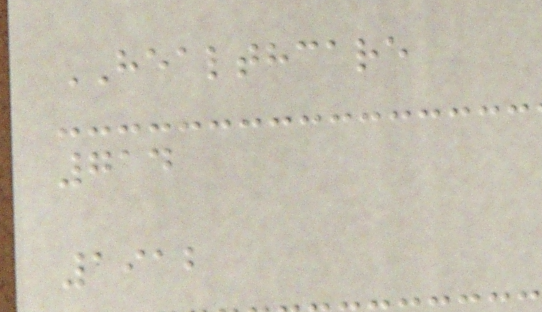HEALTHCARE
714
1912
